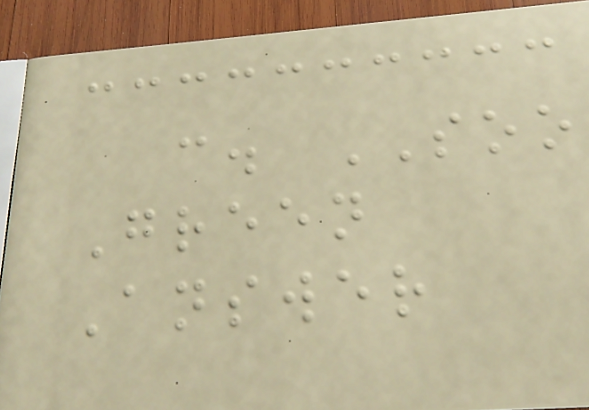c. SOO
Green
Answer
